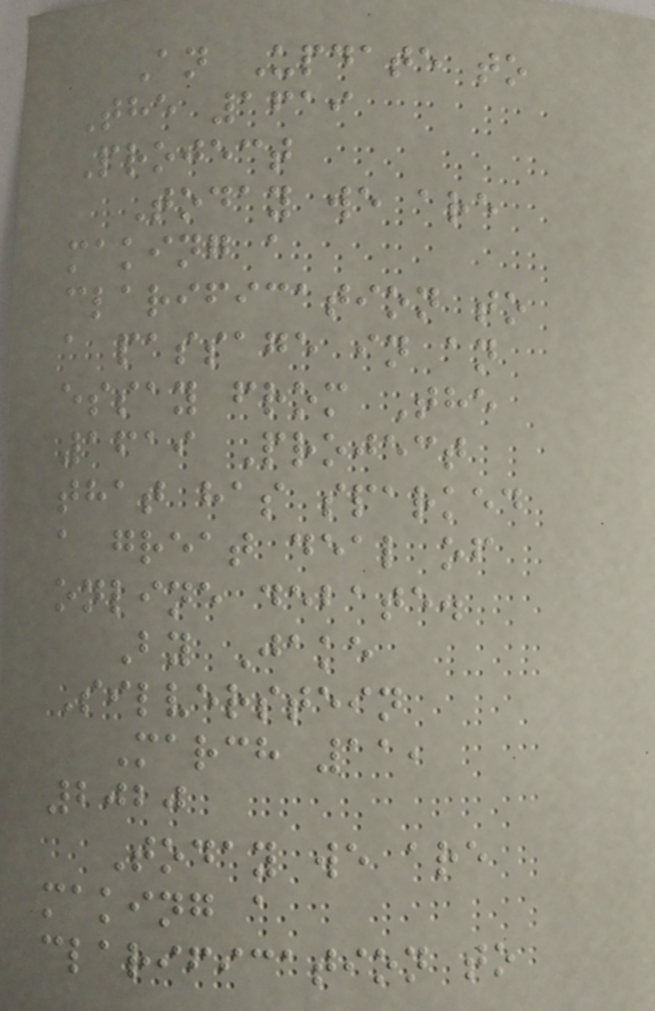An Update to
The 1619
Project
Today we are
making a
clarification to
a passage in an
essay from The
1619 Project
that has sparked
a great deal of
online debate.
By Jake
Silverstein
March 11,
2020
Today we are
making a
clarification to
